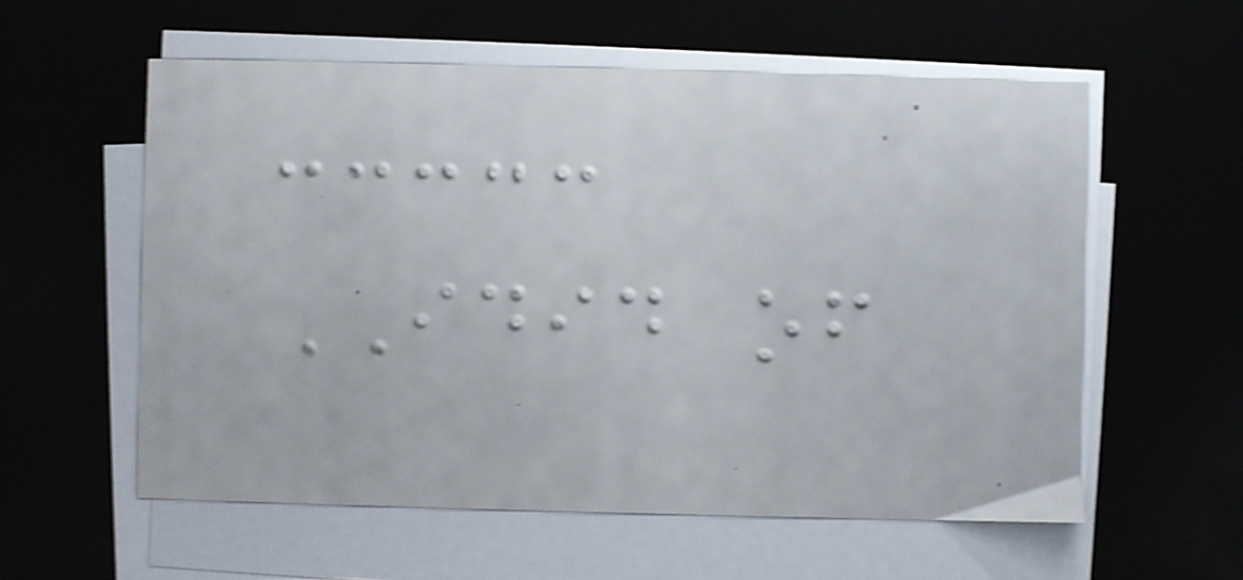IDID of
